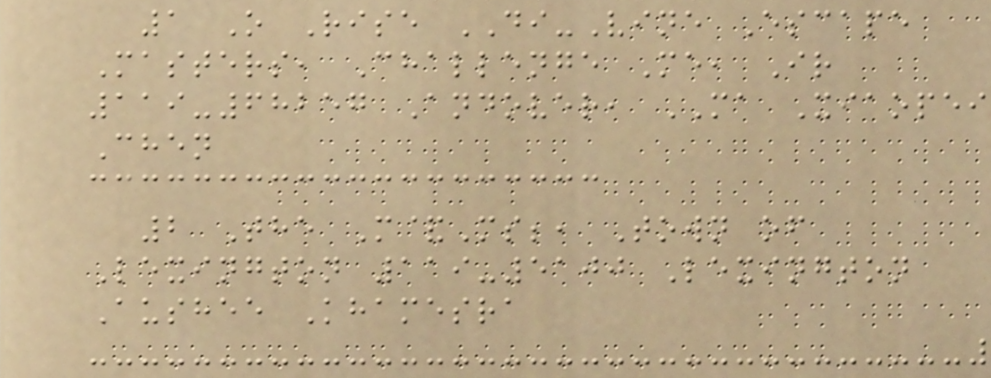1 O Rise DI-Vine Escape
Masters, Challenge Me, Ir
119-68257 Andover, MA Xiaopei
Chen
2 The M&Ms;, Town of
Lexington 119-5100 Lexington
Aushee Khamesra
